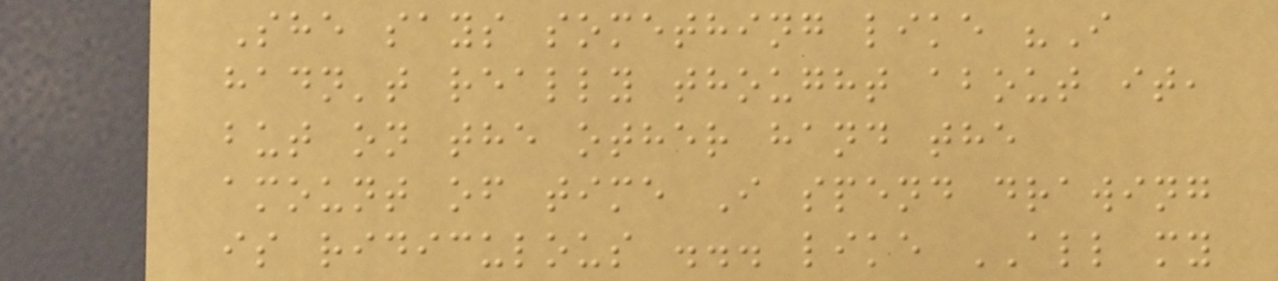She says something like "I
hadn't really thought about it,
but on the other hand the
amount of time I spend drawing
is ridiculous ... like ALL my
